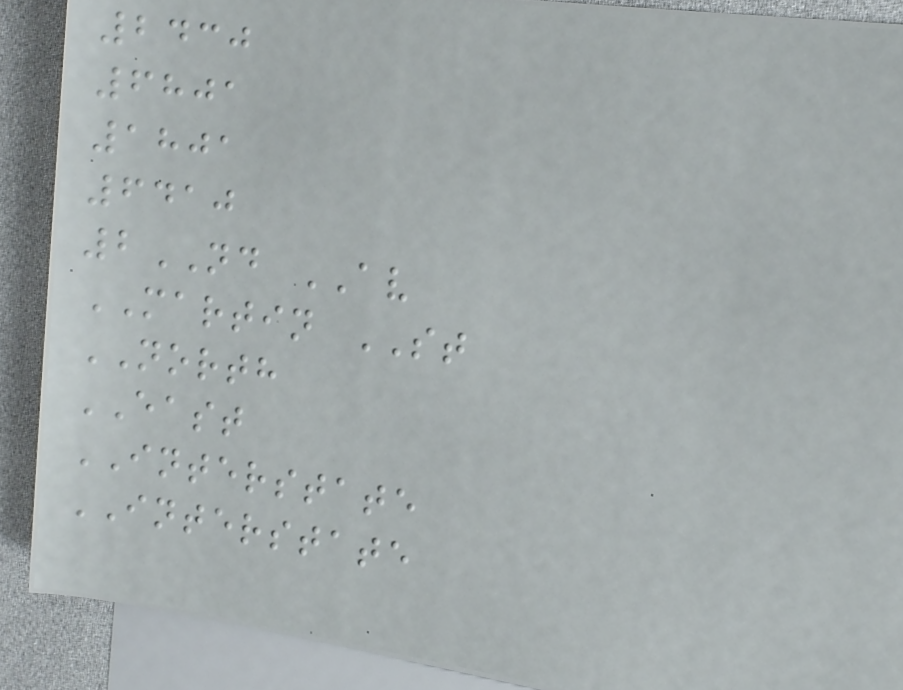2430
6801
1801
6410
2ND AV
MARTIN ST
NORTH
EAST
INTERSTATE
INTERSTATE
